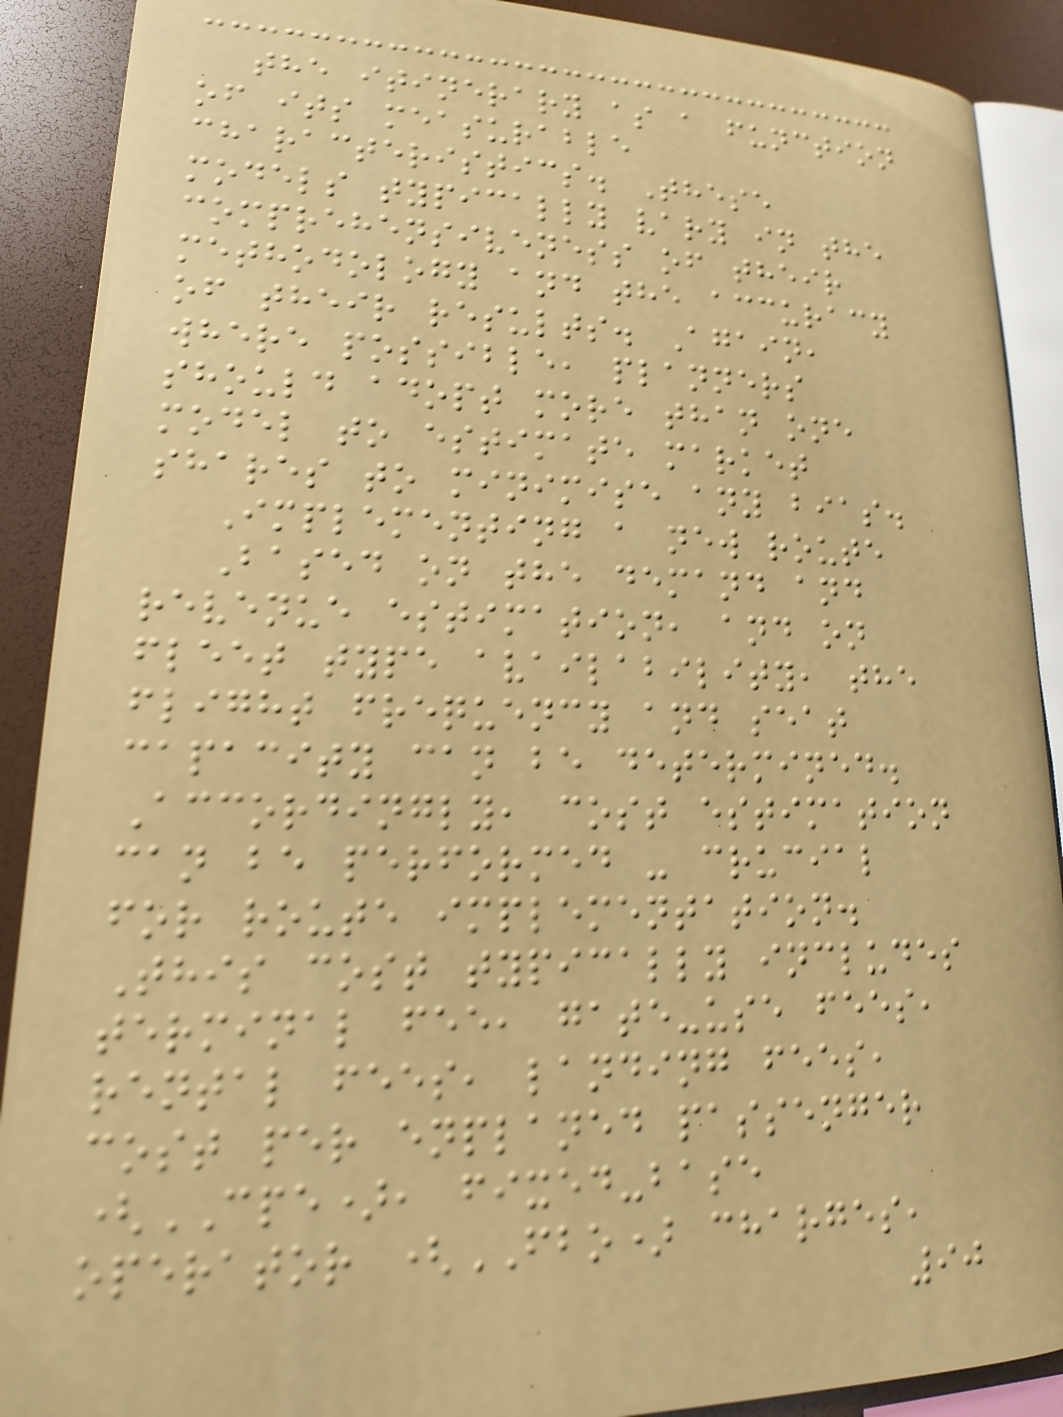the itinerary as a function
of its measurable
characteristics. These
models typically vary in the
comprehensiveness of their
methodology and the accuracy
of their results. Again,
where possible, planners
should adopt more than one
model to estimate market
shares to minimise any bias.
Implementing a new route
Based on the demand and
revenue estimation, and on
fleet type availability, the
flight frequency and seat
capacity can be determined.
Accordingly, cost estimation
can be performed - crucial
for route implementation.
This cost typically includes
terminal fee, gate-use fees,
rental fees, landing fees,
cost per enplaned passenger
(CPE), fixed-base
operator (FBO) charges,
90
